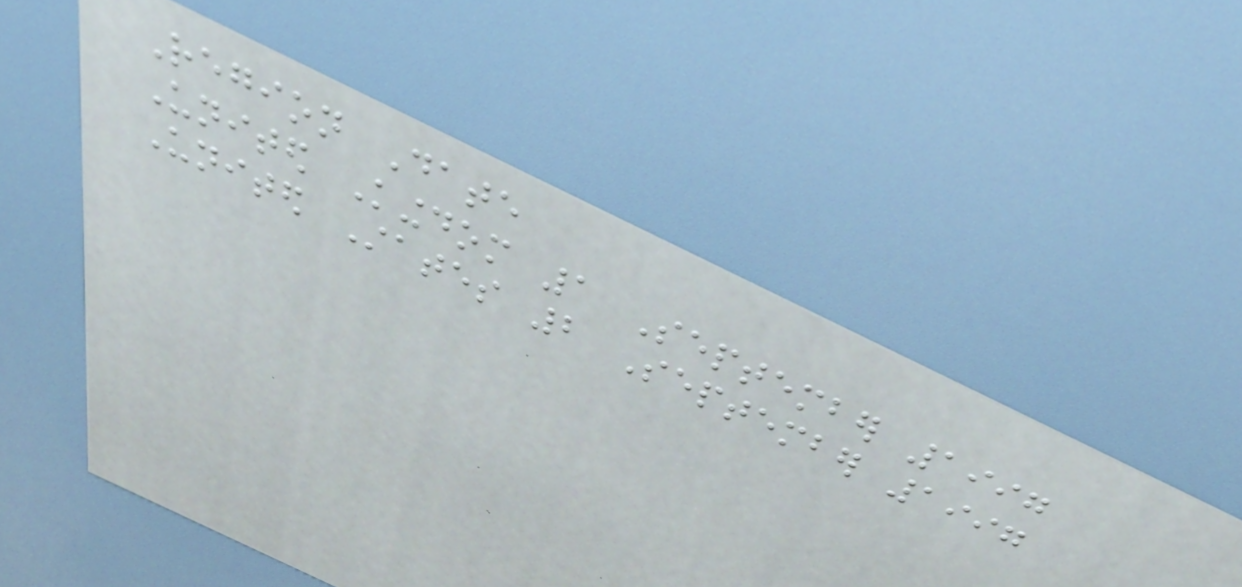Region Date
United Kingdom 1 September 1997
United States 2 September 1997
